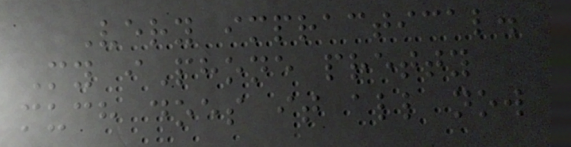Very impractical.
My iPhone pretty
much does it all now
